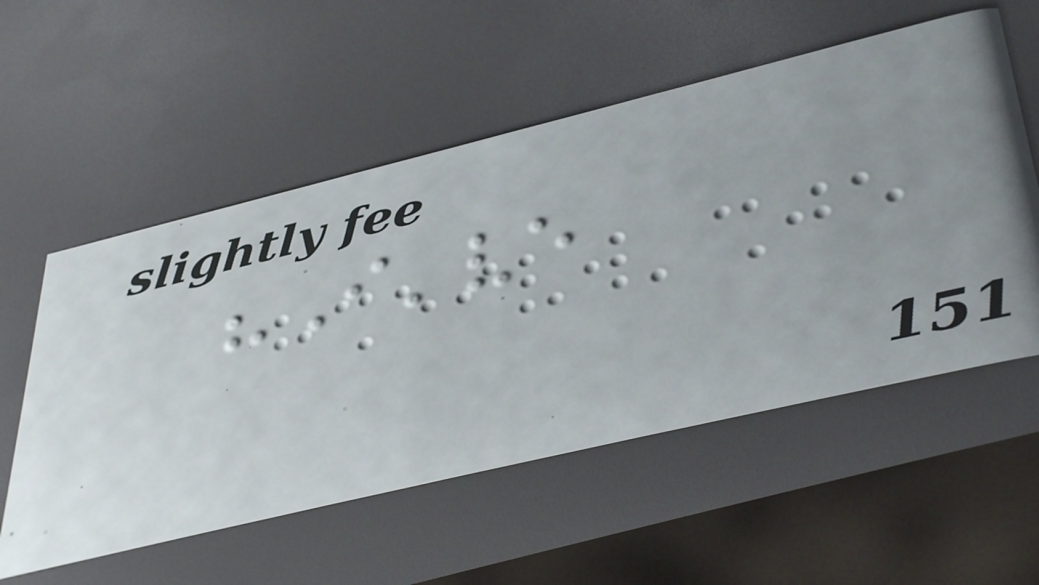"I've
